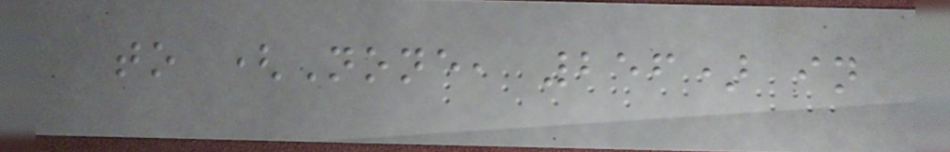to (None, 256) in
